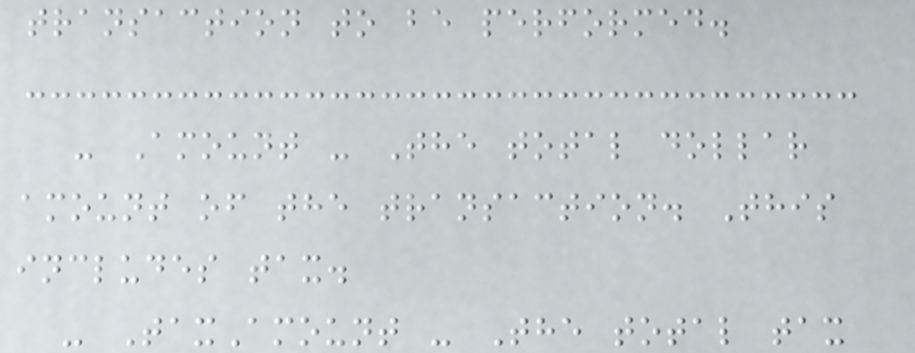transaction to be performed.
- Amount - The total dollar
amount of the transaction. This
includes tax.
- TaxAmount - The total tax
